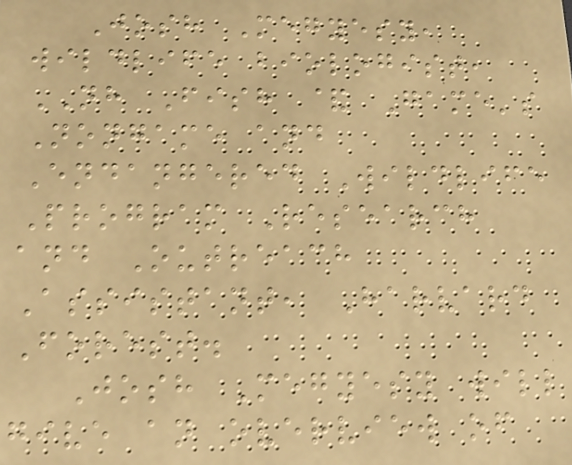Josh Megyesy,
wildlife biologist,
NH Fish & Game's
Nongame and
Endangered Wildlife
Program Research
and Outreach
Assistant, Harvard
Forest.
Josh Megyesy will
give an overview of
